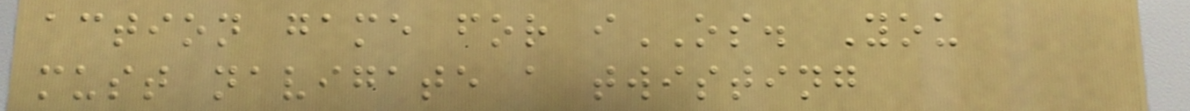action game for iOS. You
must navigate a twisting
